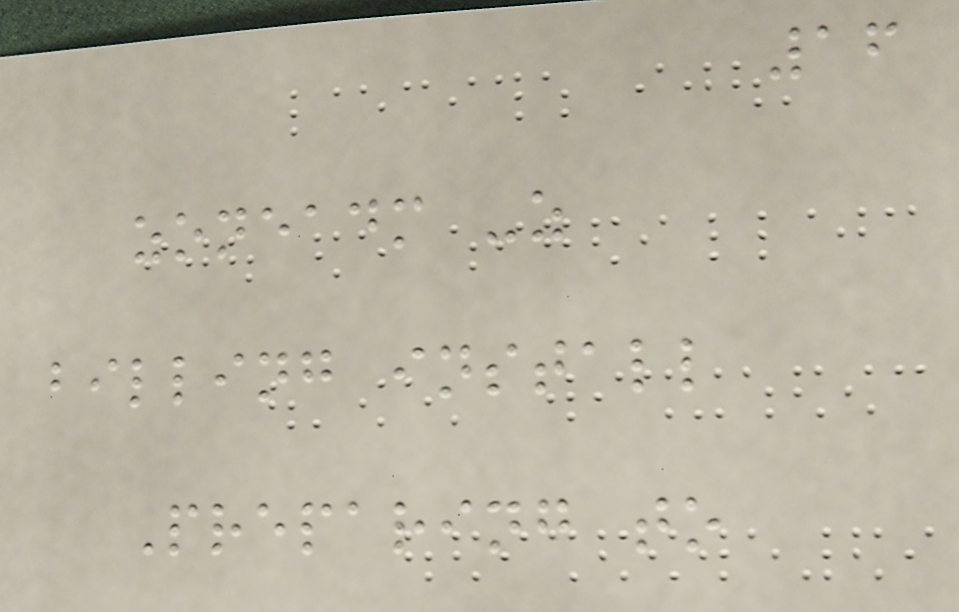16
zoneadm -z
billing install
Preparing to
